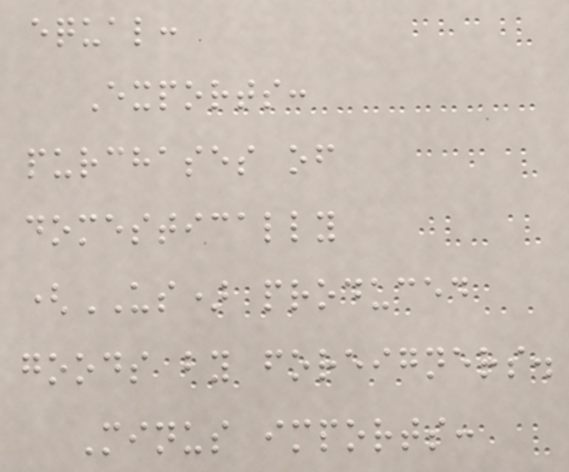equal:
Exports:
purchases of
domestically
(US) produced
goods by foreigners.
Minus imports:
